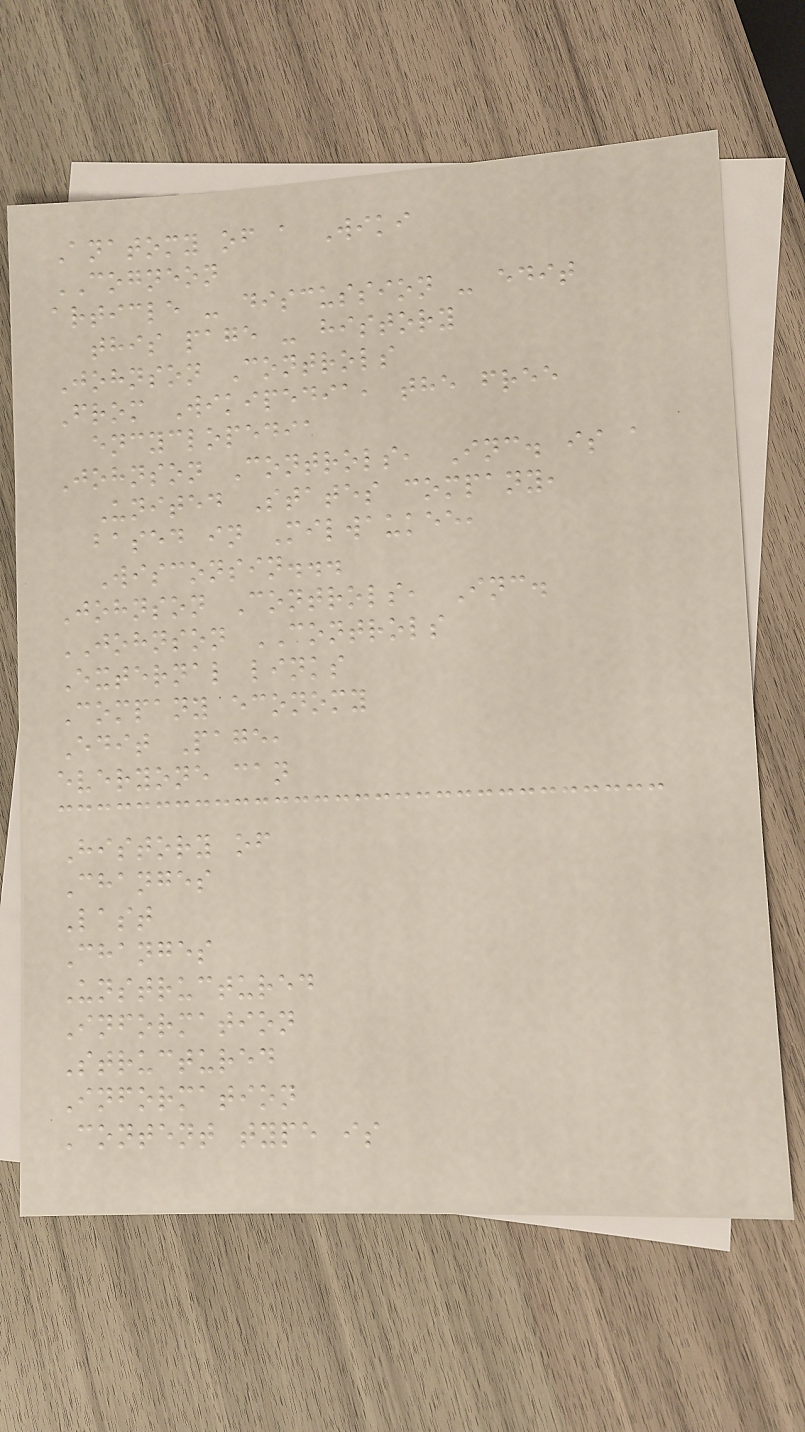Anatomy of a Wiki
COGNEON
article - discussion - edit
this page - history
Johnson Controls
From Wikipedia, the free
encyclopedia
Johnson Controls, Inc. is a
United States company,
based in Milwaukee,
Wisconsin...
Johnson Controls, Inc.
JOHNSON CONTROLS
External links
Company economy
Edit Page,
everyone can
History of
Changes
Last
Changes
Unstructured
Information
Structured
Information
Content type is
